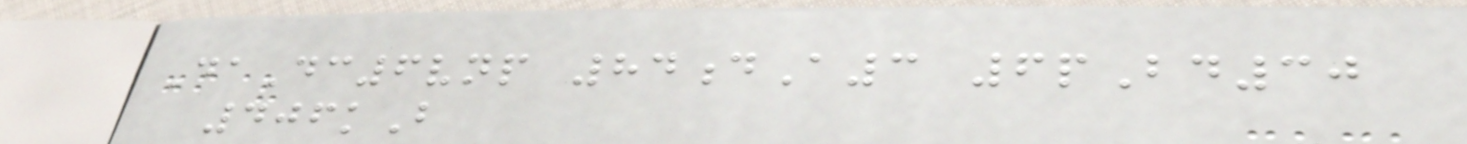DaDc6vnp 84dA3 6pBd30
406kB
